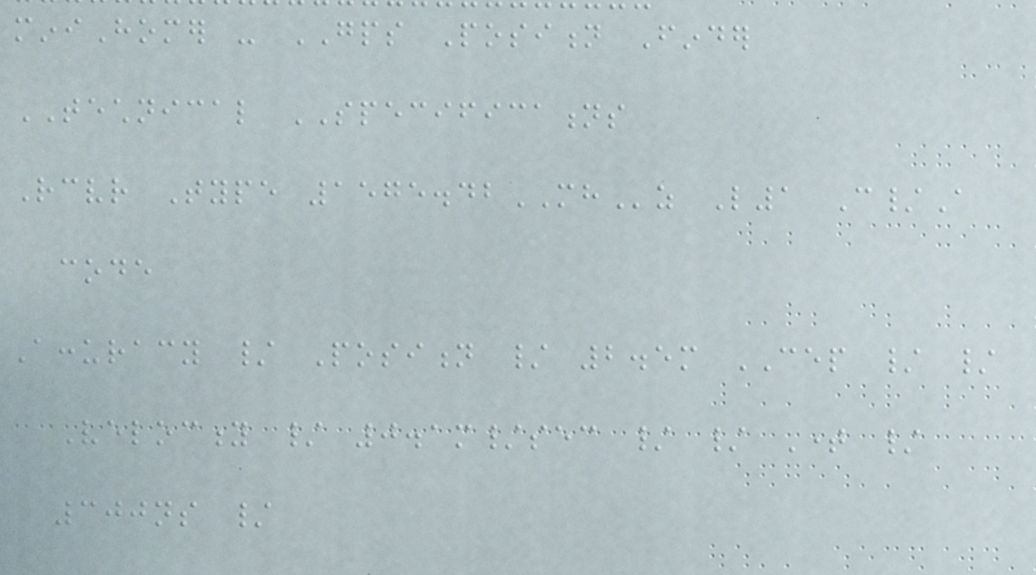miniHomer - GPS Position Finder
TECHNICAL SPECIFICATIONS
Receiver Type 1575.42MHz L1 C/A
code
Accuracy / Position / 2.5m CEP / /
Velocity / 0.1m/sec / / Time /
300ns /
